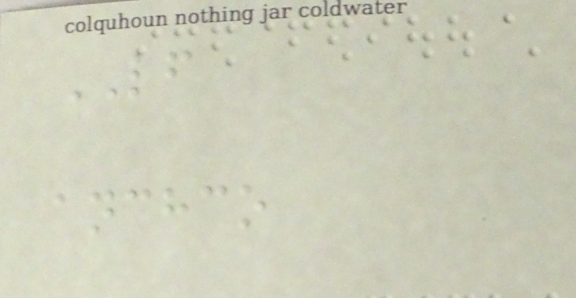LF
anchco
